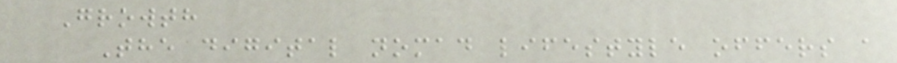Growth
The digital nomad lifestyle offers a
